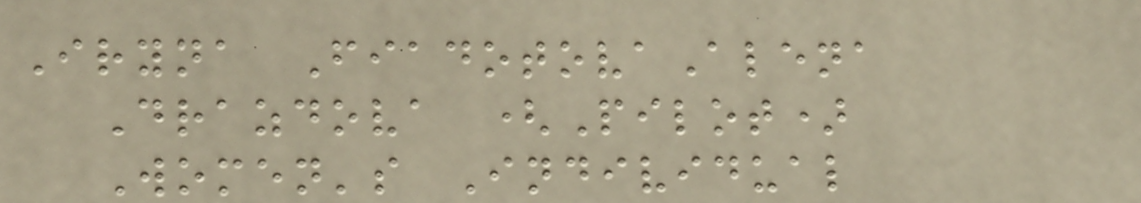Iryna FiadotovaAlena
Drazdova (Pilot)
Women's Individual
